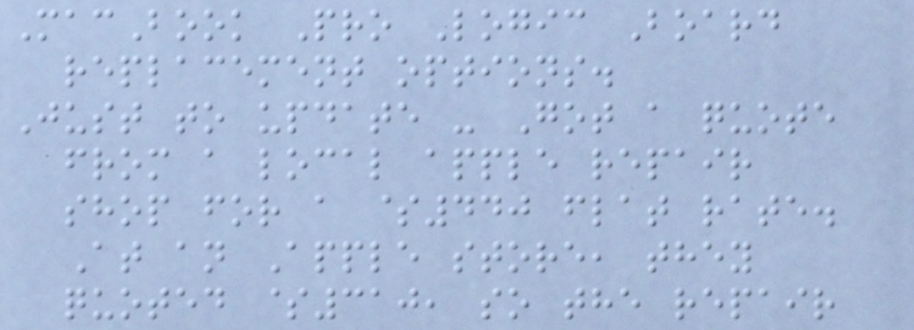MacBook Pro Logic Board
replacement options.
Just to update - Got a quote
from a local apple repair
shop for a $440 flat rate.
At an Apple store, they
quoted $310, so the repair
